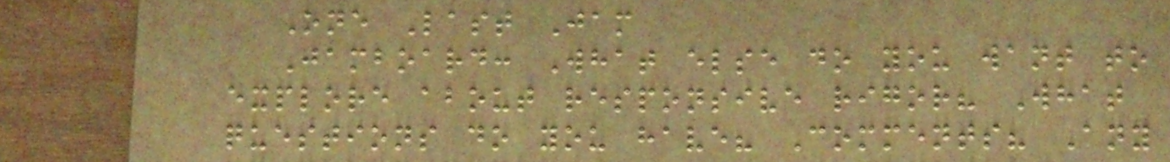One Last Jam
Jamboard: What else do you want to
explore about responsive rigor? What
questions do you have? Comments? Any
